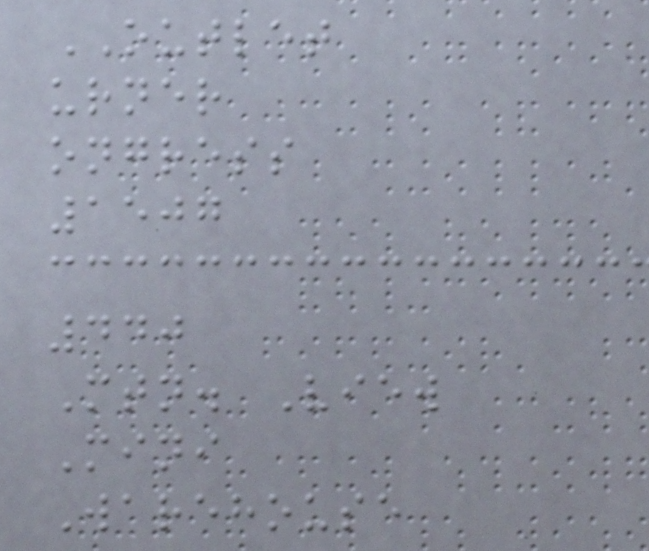OUTLET
urner
ongress
1507
440
Mtn. View
Mini
Warehouse
